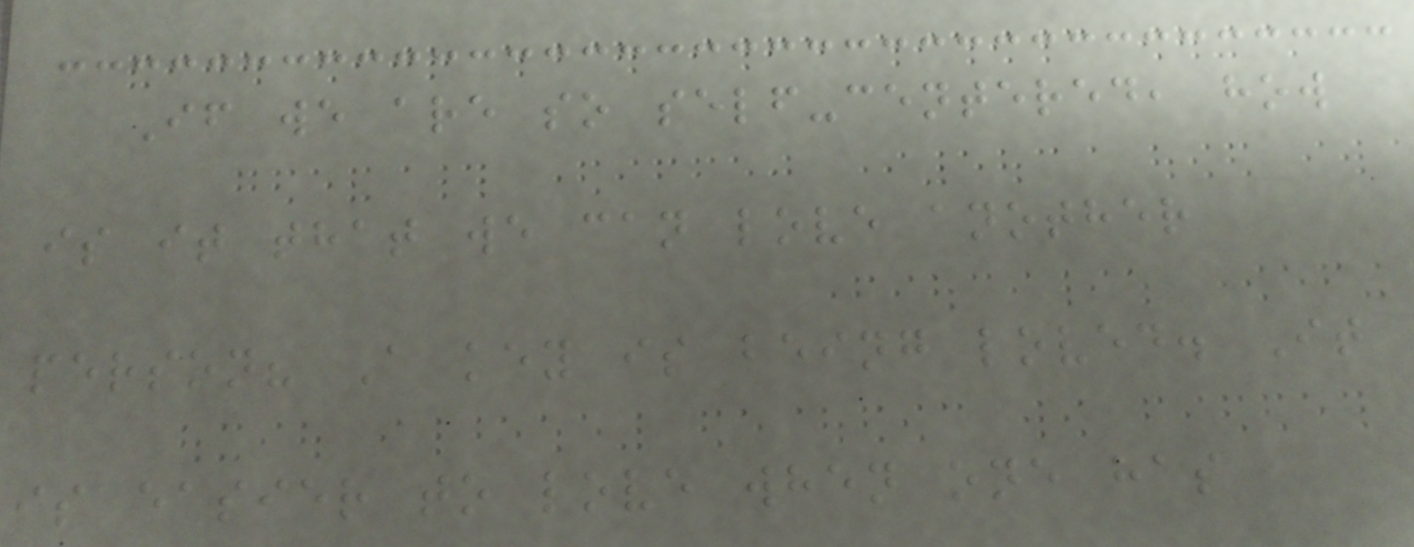If we are so self-centered, how
is it that we can love another
person? A key is being loved. It
is easier to love when one has
